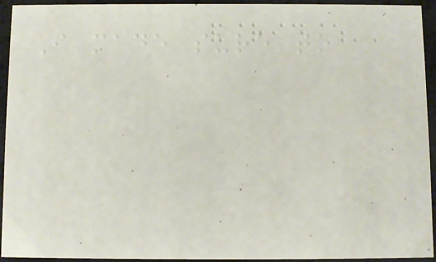I made sure to
